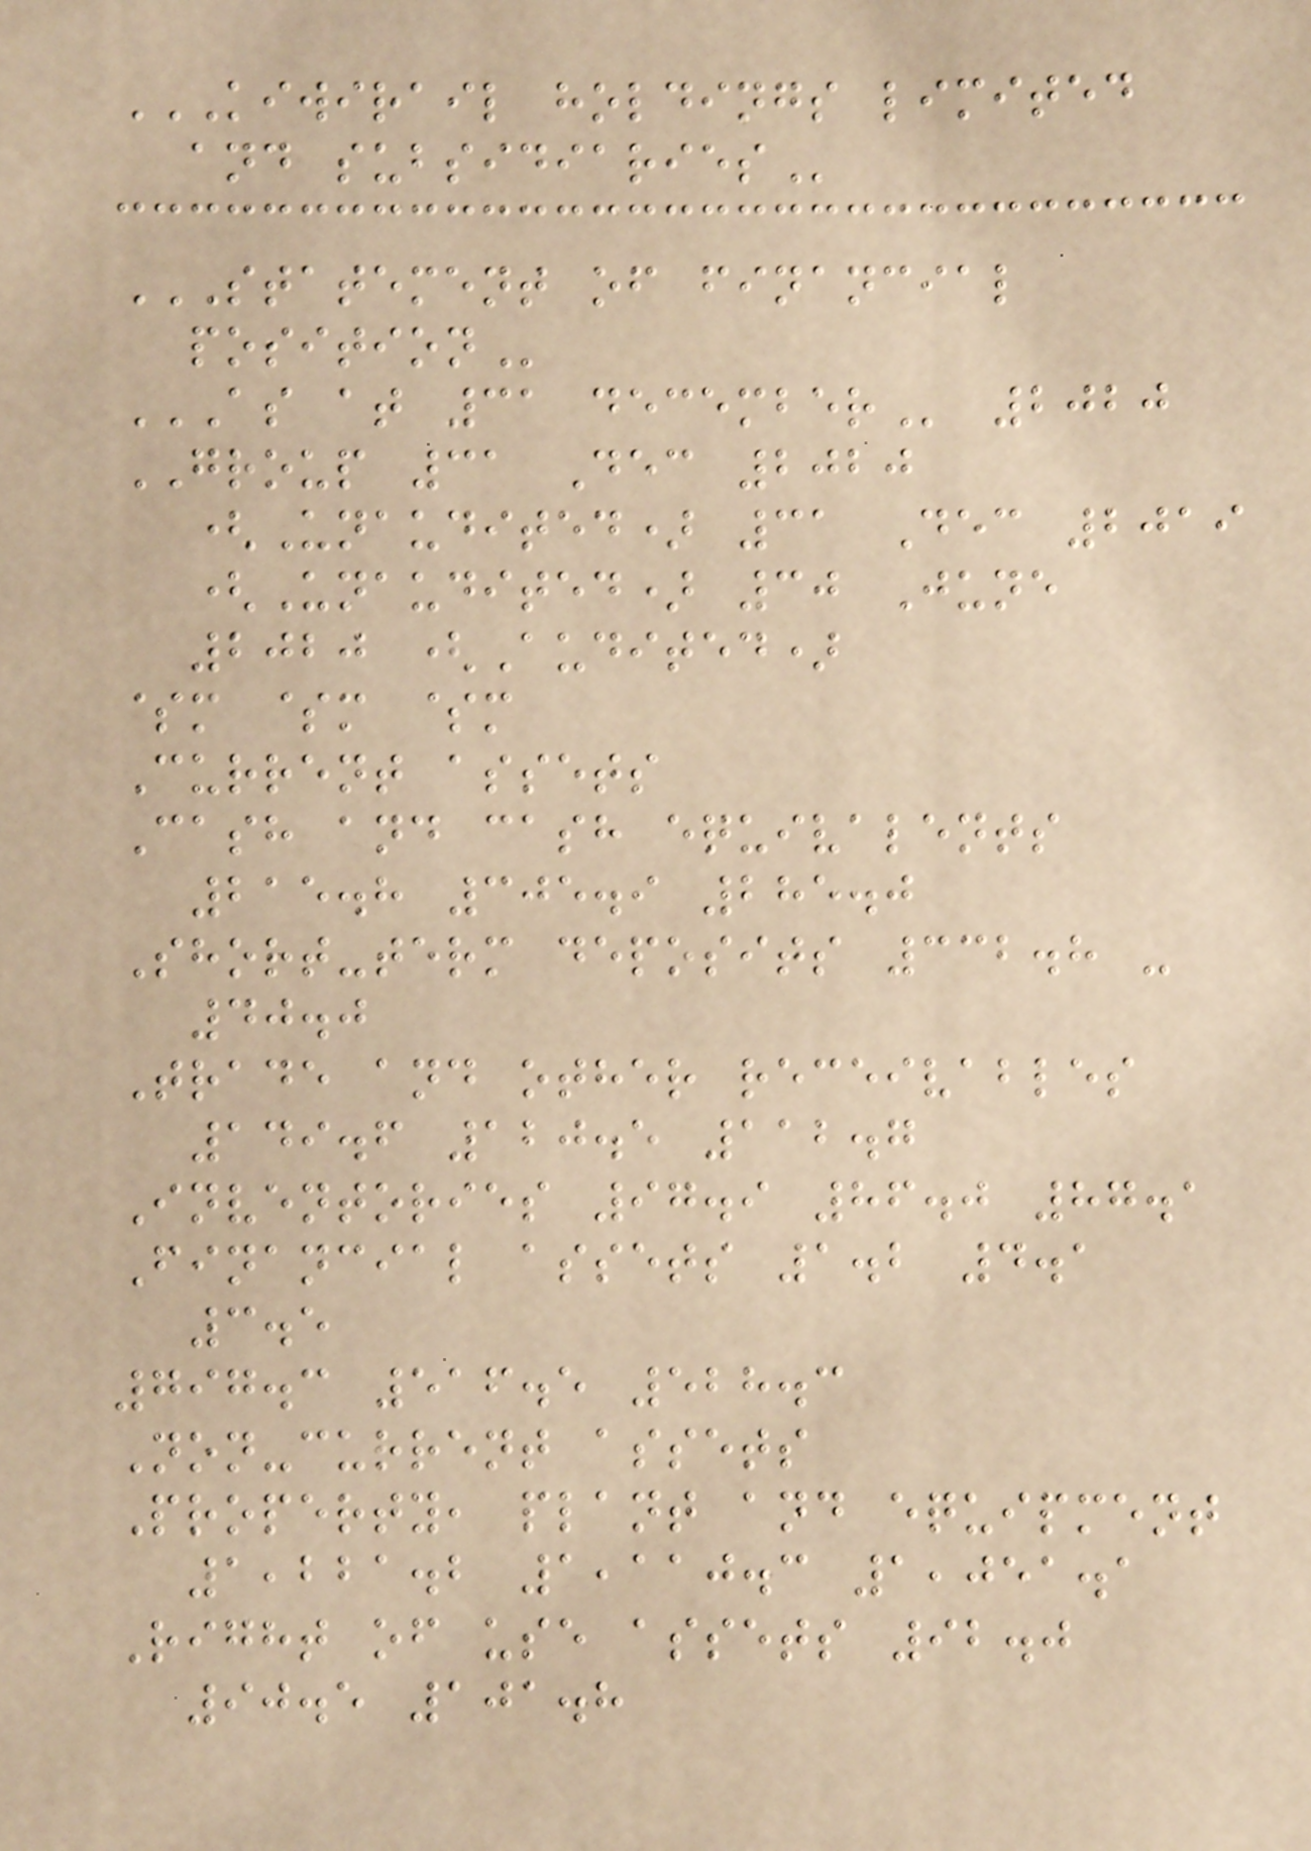KIWIRAIL HOLDINGS LIMITED
AND SUBSIDIARIES
STATEMENT OF FINANCIAL
POSITION
AS AT 31 DECEMBER 2020
GROUP 31 Dec 2020
(Unaudited) 31 Dec 2019
(Unaudited) 30 June
2020 (Audited)
$m $m $m
Current assets
Cash and cash equivalents
215.8 305.9 285.0
Short-term deposits 332.8 -
40.0
Trade and other receivables
149.6 120.5 112.7
Inventories 97.9 86.0 87.1
Financial assets 1.2 4.1
3.5
797.3 516.5 528.3
Non-current assets
Property, plant and equipment
1,221.2 1,110.3 1,051.1
Right of use assets 92.0
90.5 101.8
